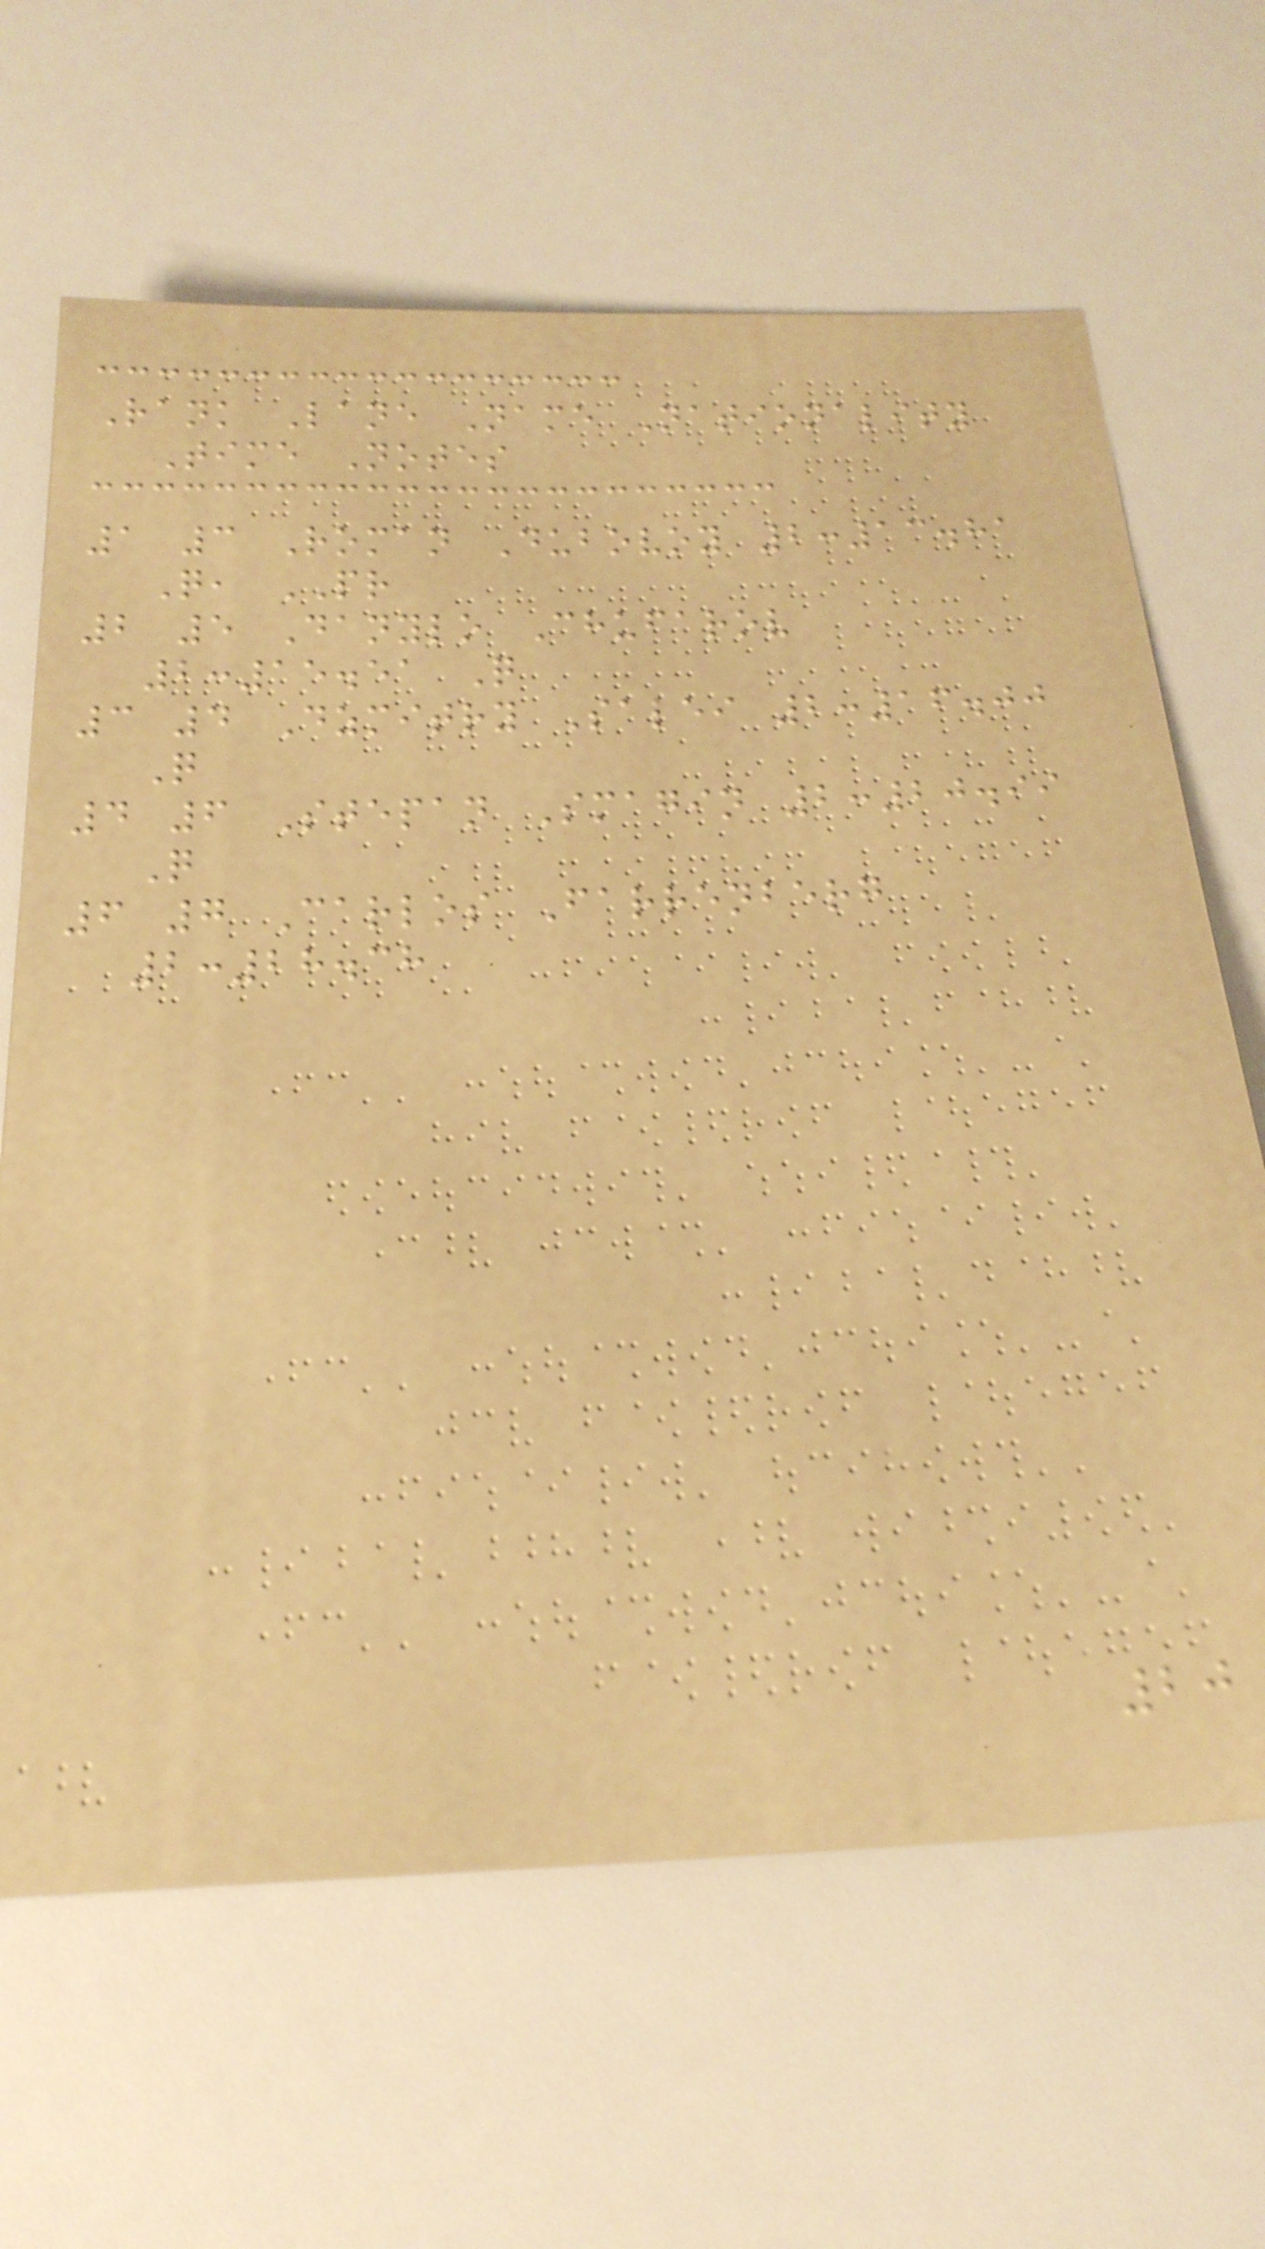Rank Lane Name Nationality
Time Notes
1 3 Roman Dubovoy 2:13.81
Q, PR
2 5 Danylo Chufarov
2:15.51 Q
3 4 Dzmitry Salei 2:16.00
Q
4 6 Stepan Smagin 2:20.99
Q
6 7 Carlos Farrenberg
2:28.38
20
